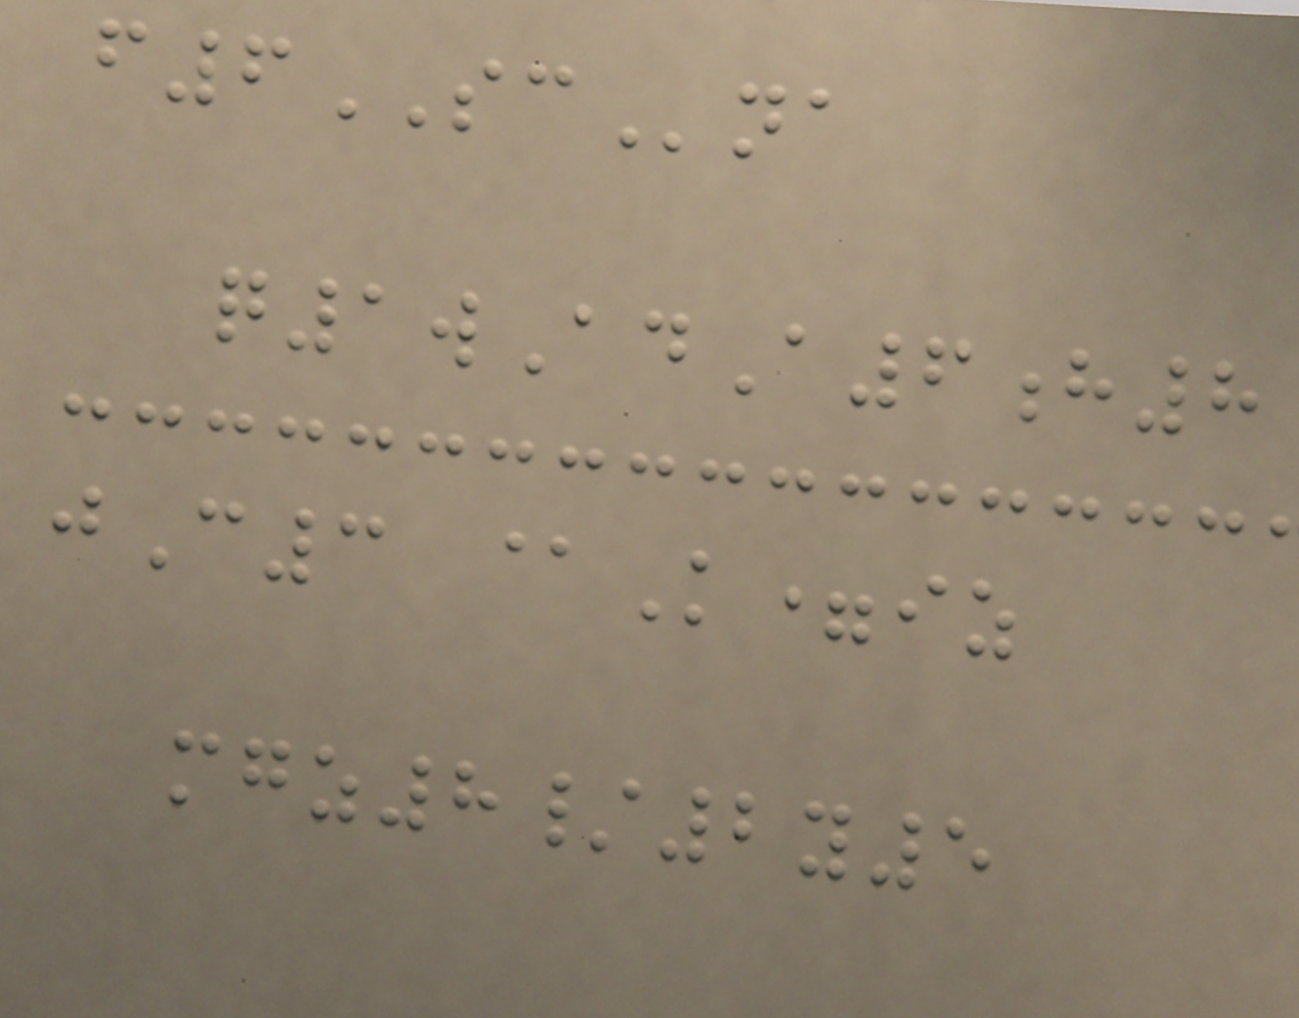f6SCna
q1wAdA6h8
jC3 @K=iz
mgz8/2y5
